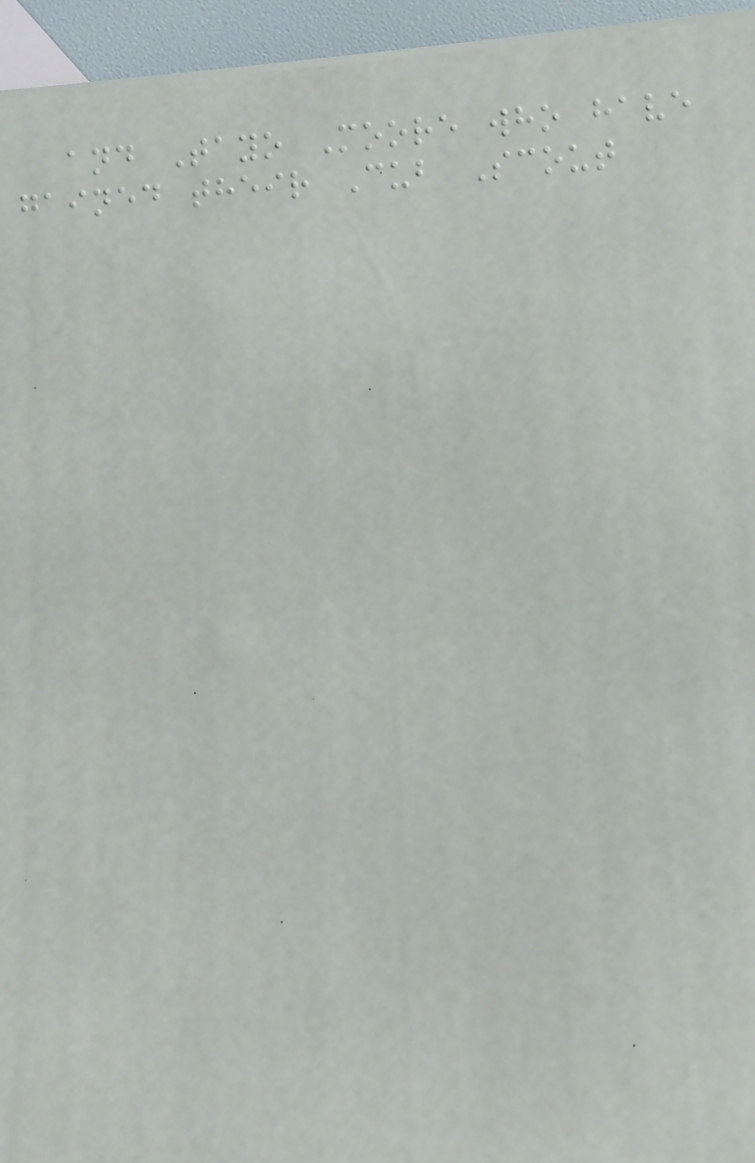and Tayo Moore who have
gained their Cub Scout
